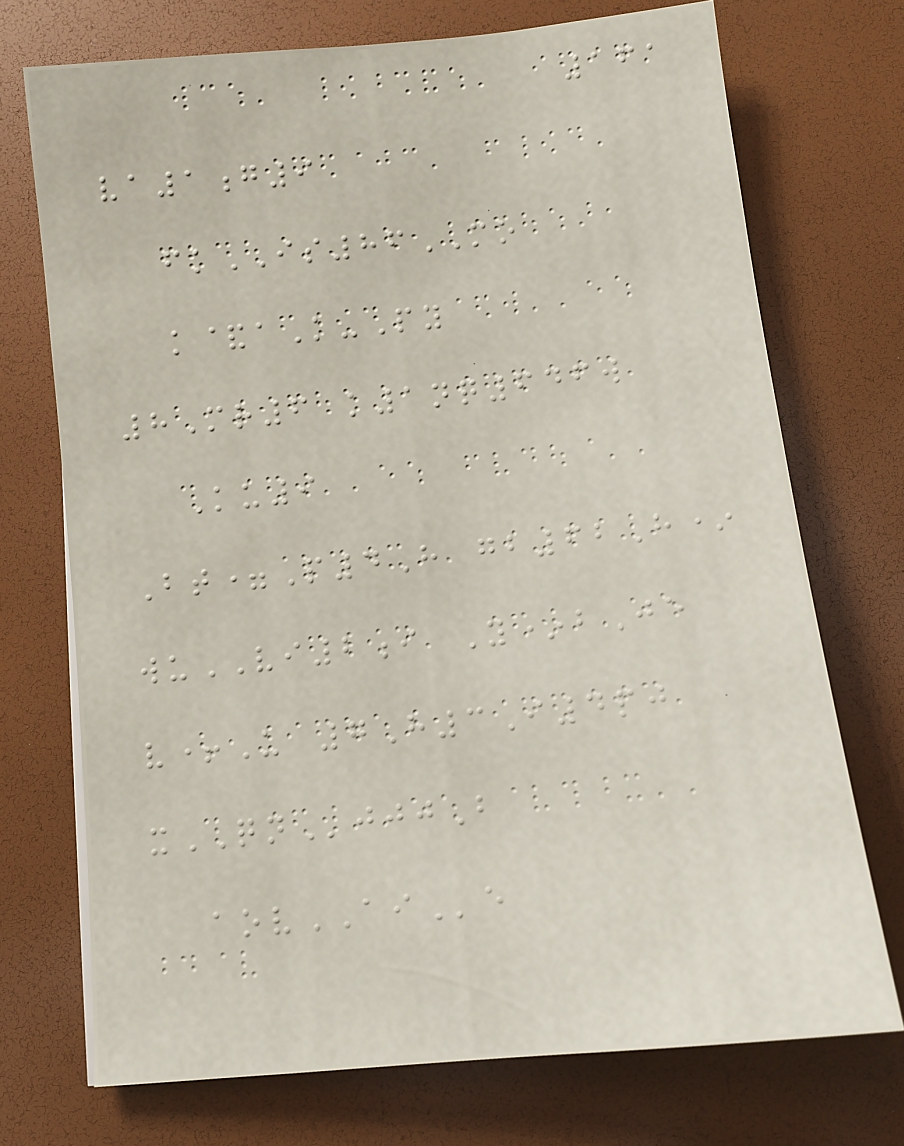161
va1g9
fkIS86MO
k&aK-Py
8Mr6 k1nq646w
Ku9
Bt=P4H gb62H*
wuVI2i Y*bJe
v+U 7H3I4pj
xQNjjjB
aovAIe
